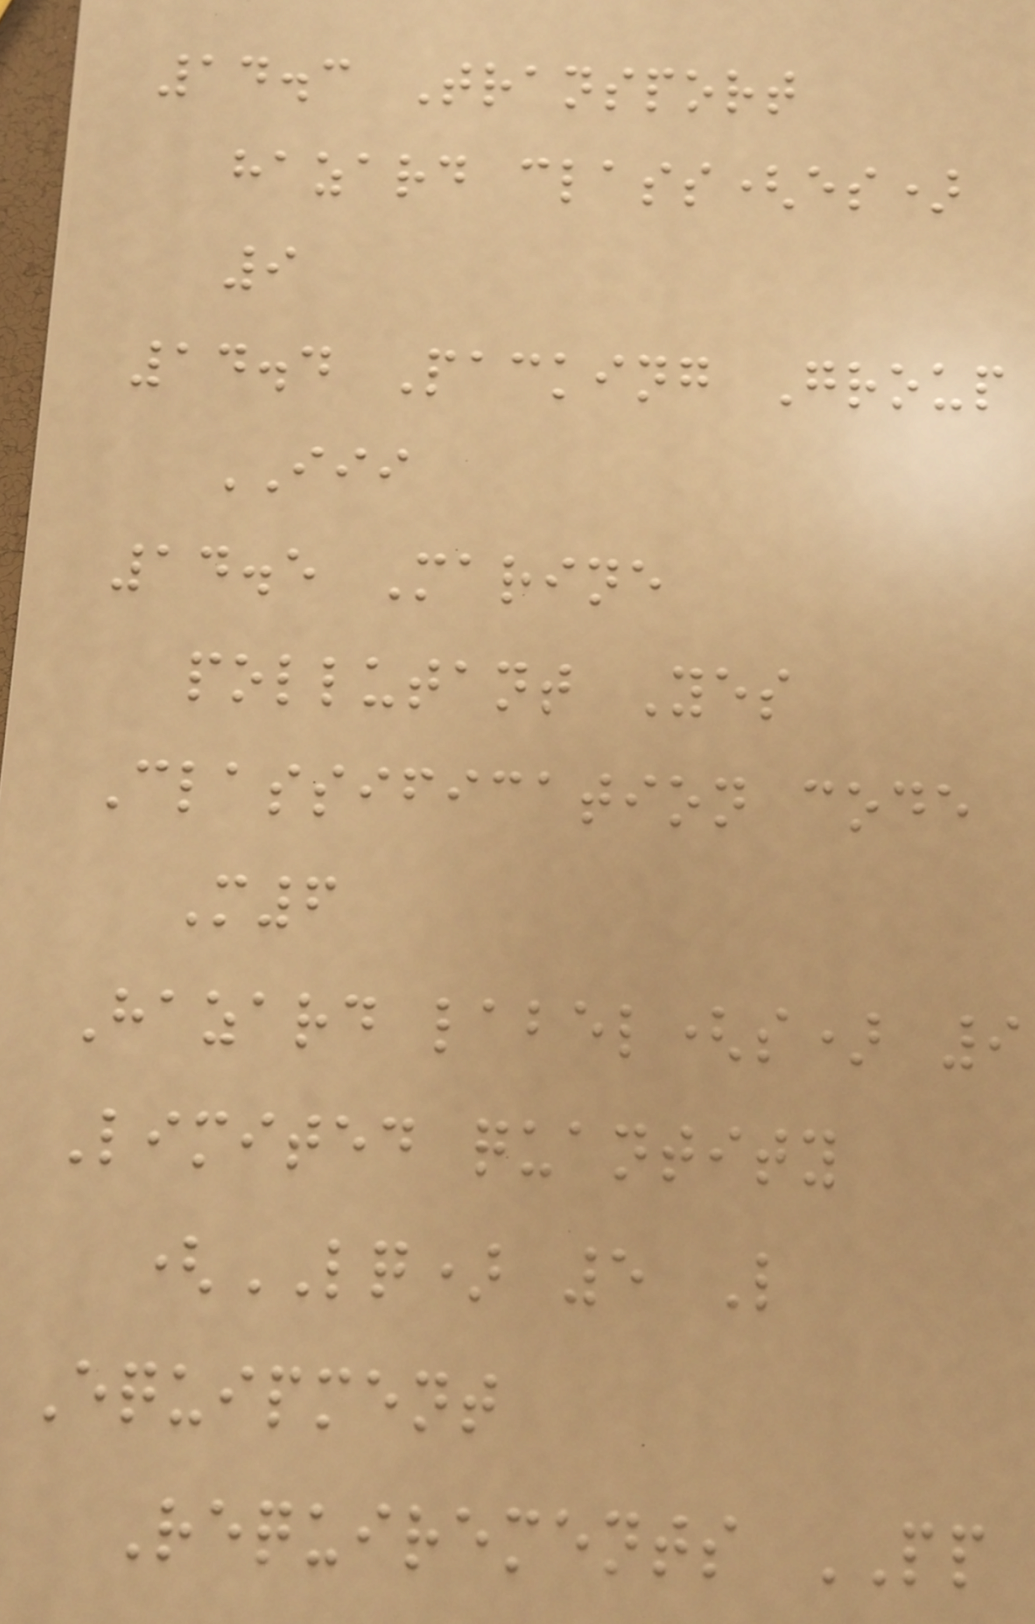14.3 Transport
hazard class(es)
9
14.4 Packing Group
III
14.5 Marine
pollutant Yes
Classification code
M6
Hazard label(s) 9
Limited quantity
(LQ) 5 L
Equipment
Requirements PP
